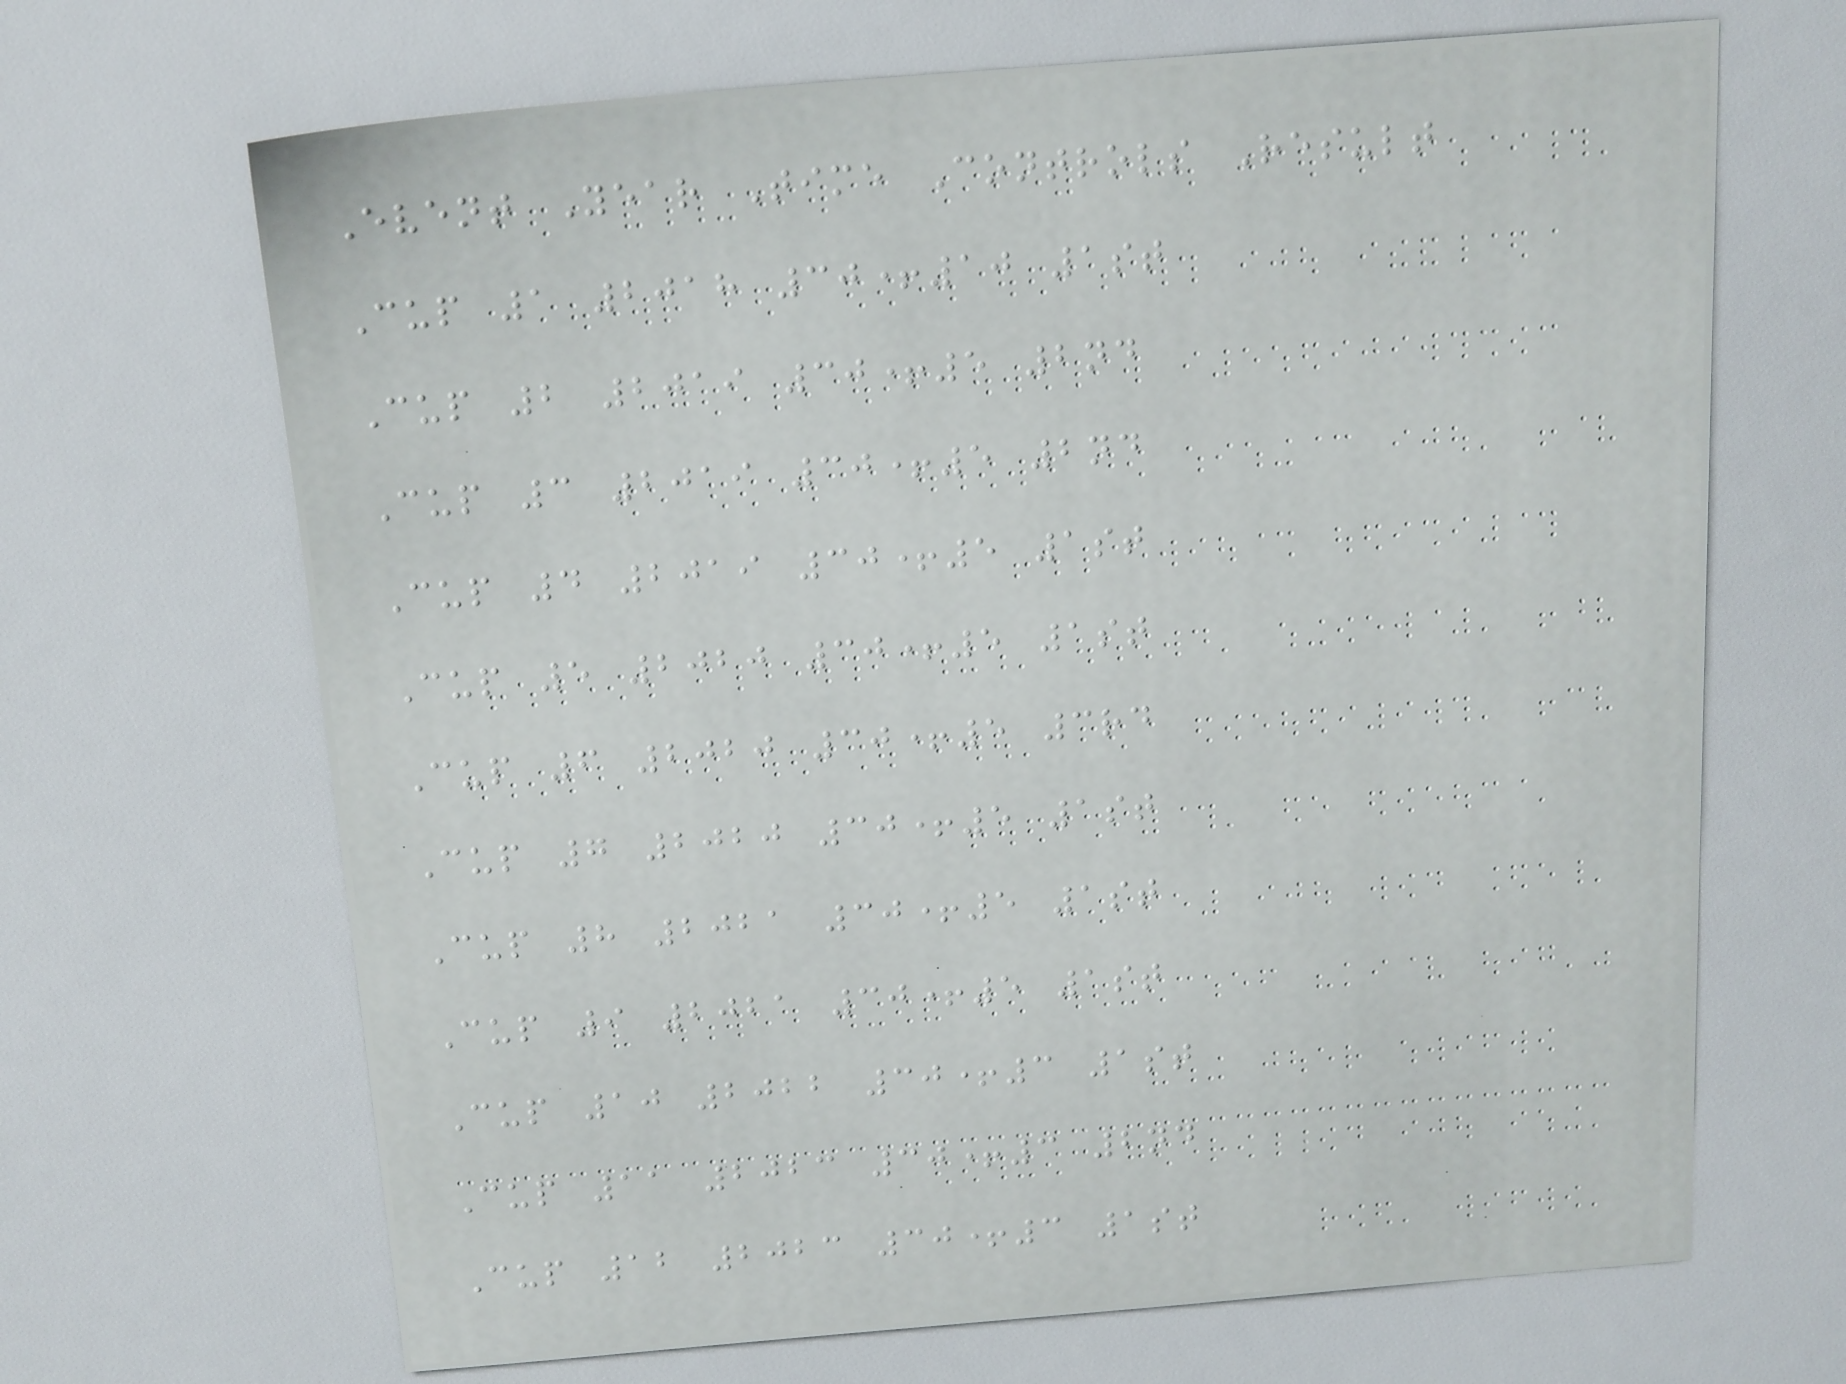Event Year Time Controls Result
Cup 1 2018 30+10 1st
Cup 2 2019 30+5 2nd
Cup 3 2019 30+5 2nd
Cup 4 2019 30+5 1st
Cup 5 2020 30+5 1st
Cup 6 2020 30+5 3rd
Cup 7 2020 30+5 1st
Cup 8 2021 30+5 1st
Cup 9 2021 30+5 1st
Cup 10 2022 30+3 1st
Cup 11 2023 30+3 2nd
Cup 12 2023 30+3 1st
